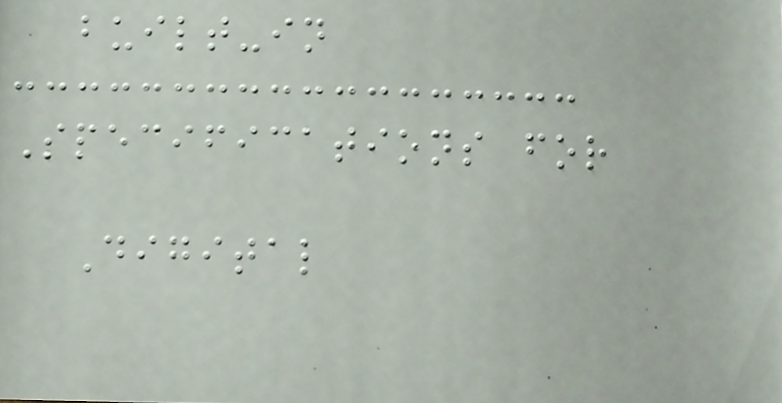built-in
Specifications for
Digital
